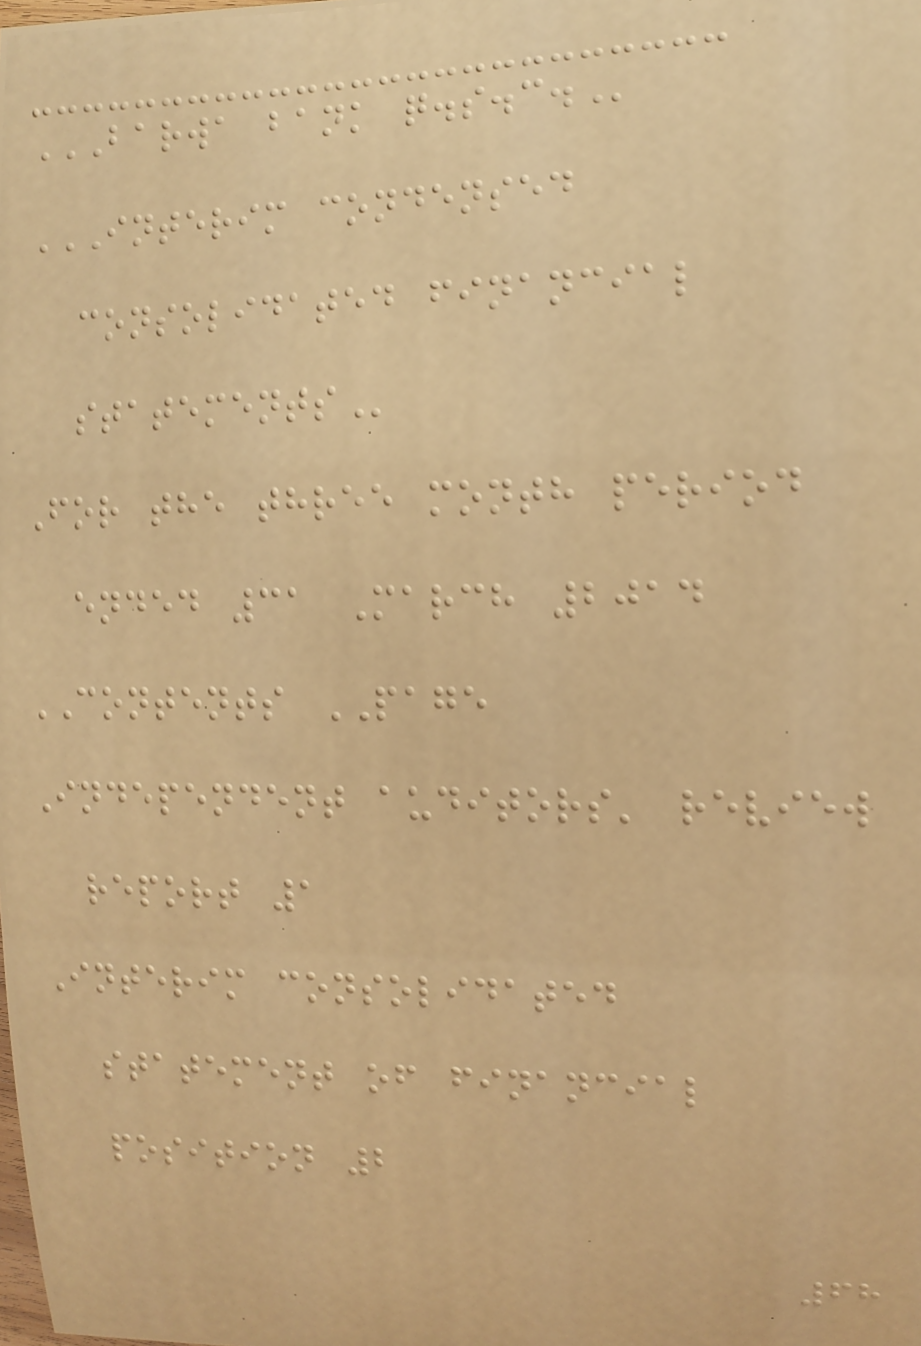BARWA BANK Q.S.C.
INTERIM CONDENSED
CONSOLIDATED FINANCIAL
STATEMENTS
For the three month period
ended 31 March 2014
CONTENTS PAGE
Independent auditors' review
report 1
Interim consolidated
statement of financial
position 2
68
